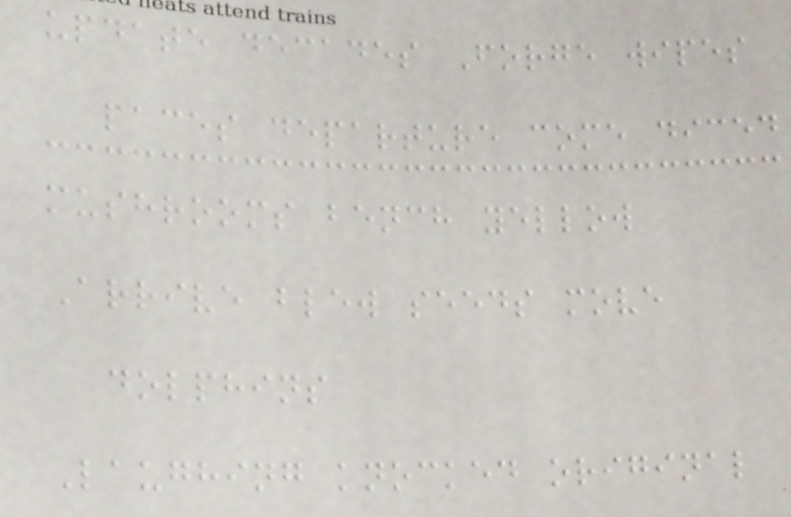update decades Forge wipes
paces departure come diced
mushrooms bench yellow
Arrive blew seeds move
dolphins
Laughing knocked original
